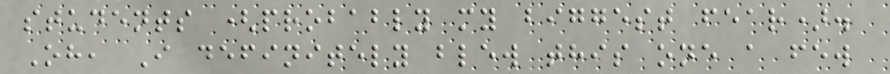students (probably my biggest fear).
Oh, I definitely blew this one a few
